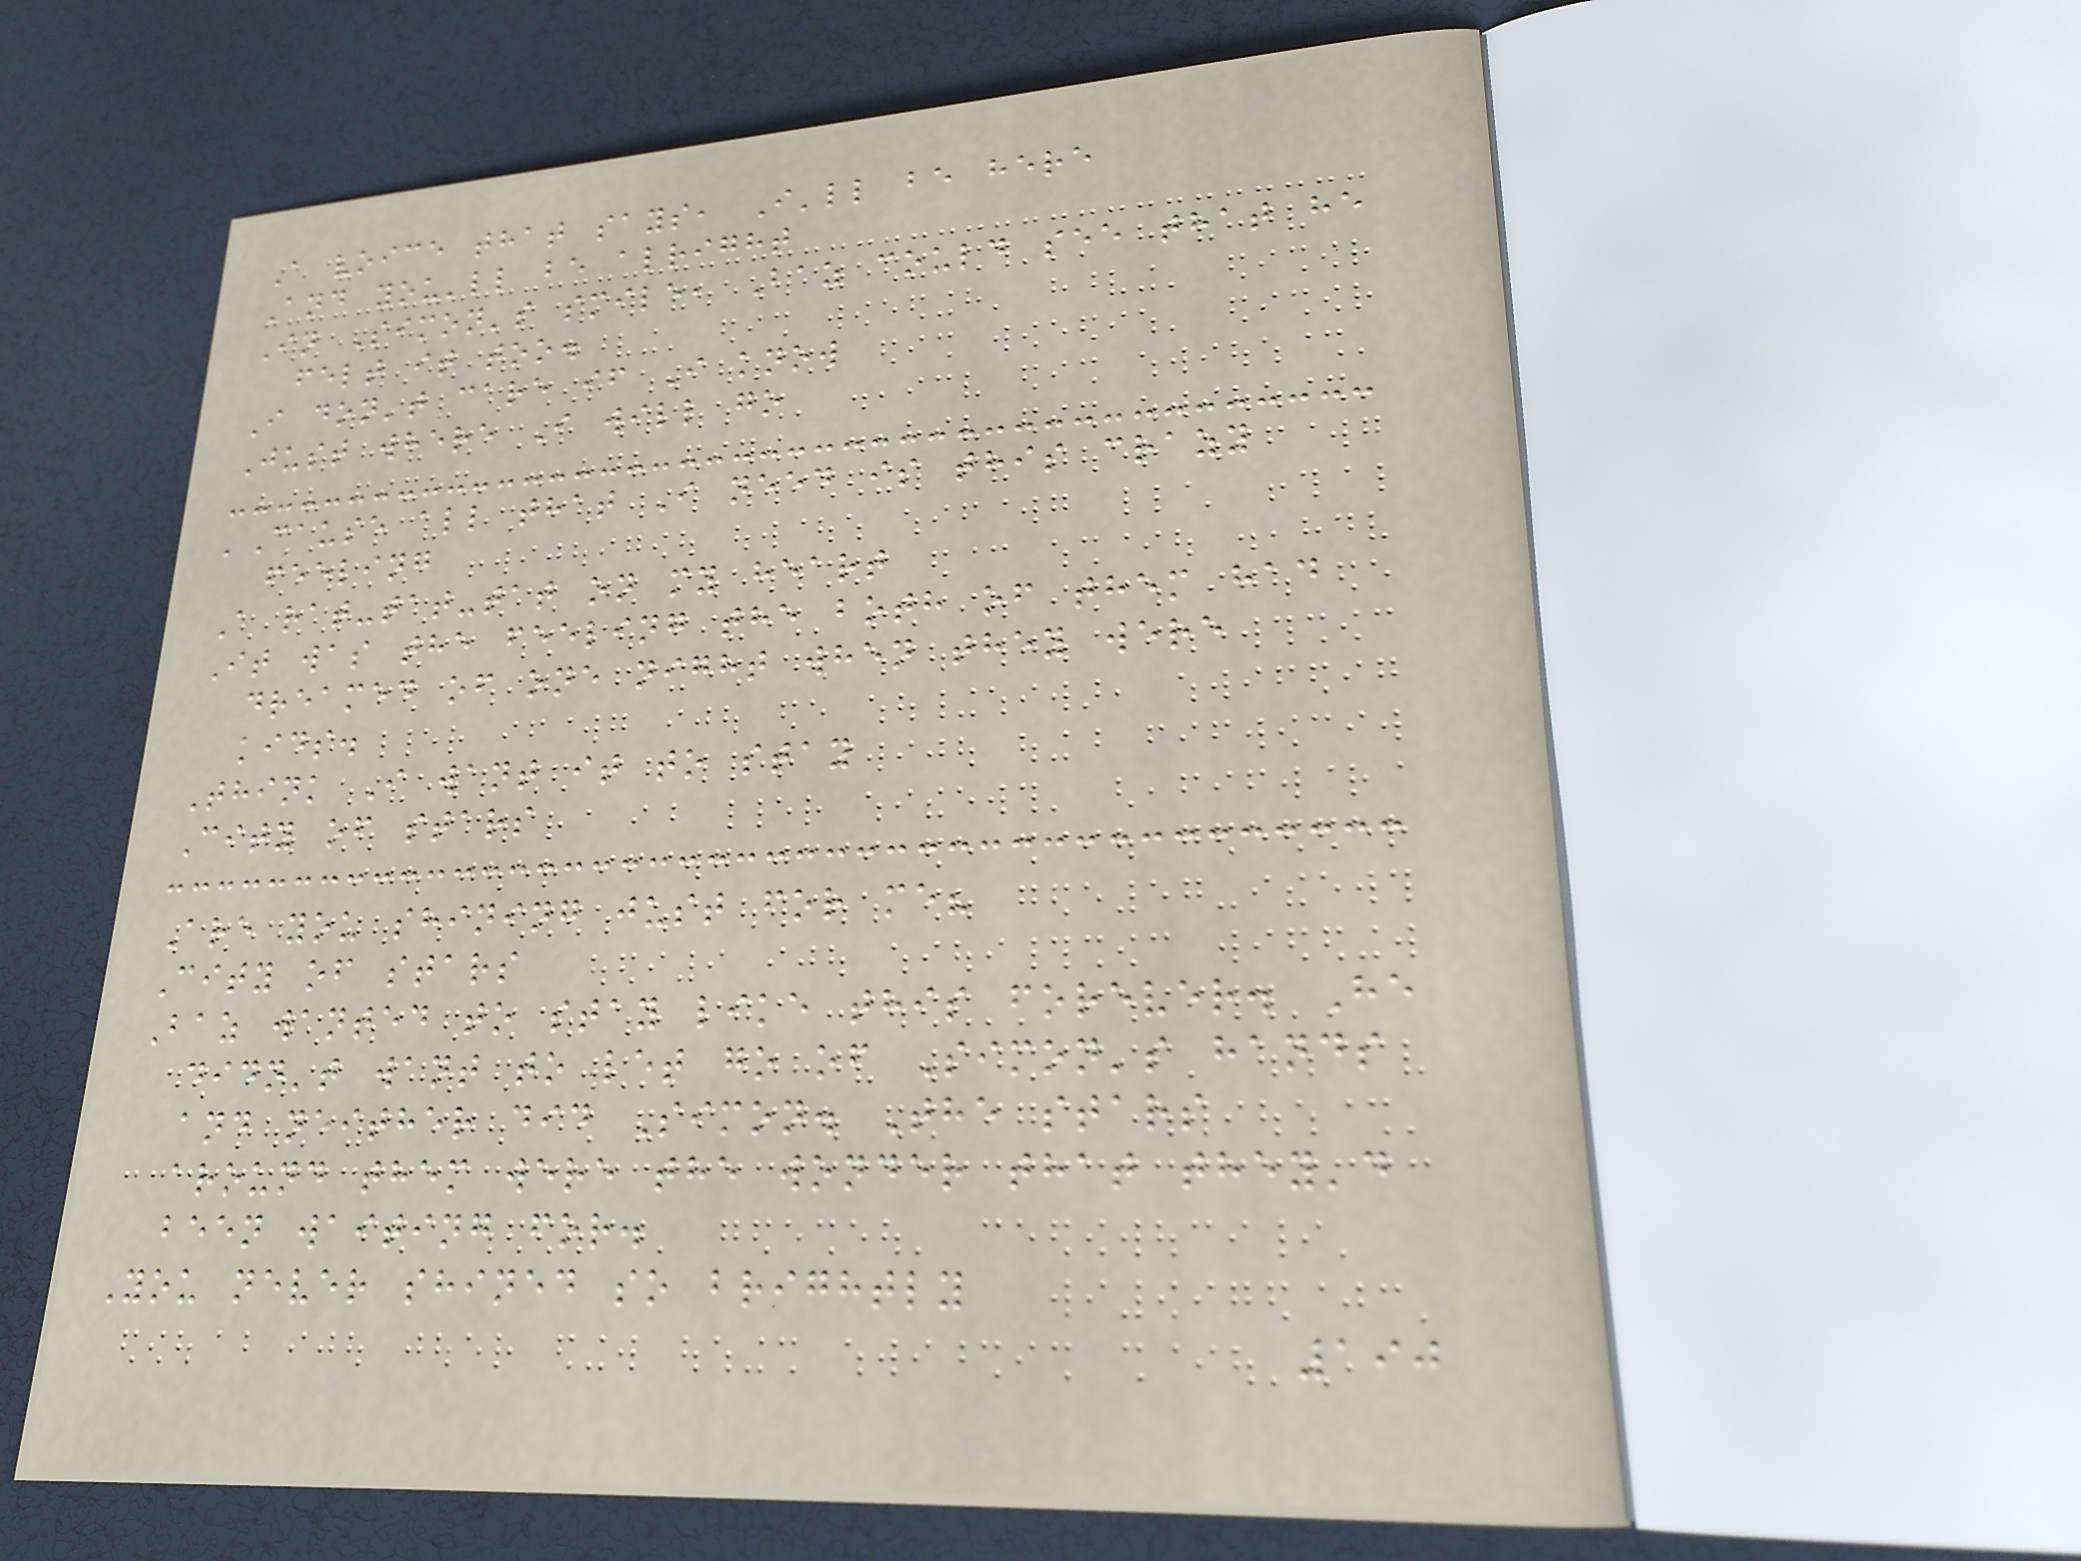A voice that says, I'll be here
And you'll be alright
In Simon's smile, Baz could see that he
felt it too.
I don't care if I know
Just where I will go
'Cause all that I need is this crazy
feeling
A rat-tat-tat on my heart
It was the feeling the both of them had
dreamed of one night when they were
kids.
Think I want it to stay
City of stars
Are you shining just for me?
City of stars
Baz wanted to stay like this forever. He
didn't want to let go of Simon's hands
and neither did Simon. The stars
around them were the wonder that they'd
been waiting for.
You never shined so brightly
190
